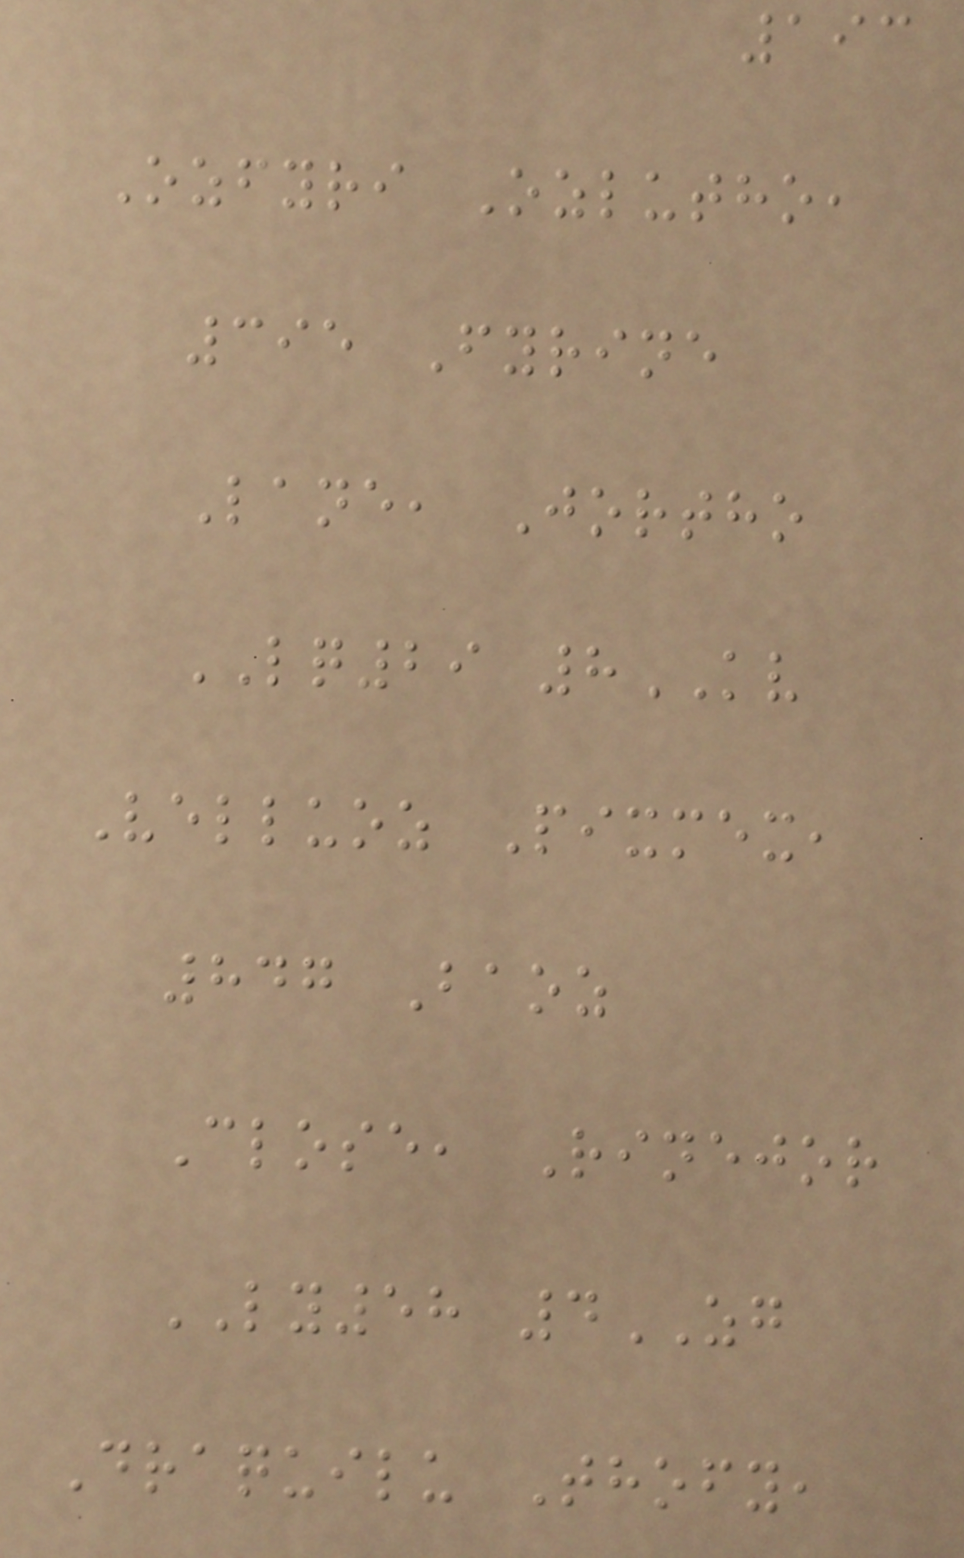193
Ozfyri Ozlutho,
395 Fyrine
Lane, Jortho
LQ29 8KV
Velluoz Pixmex,
847 Baoz
Close, Rinejor
LY58 4ZG
Draquilu Thofy,
